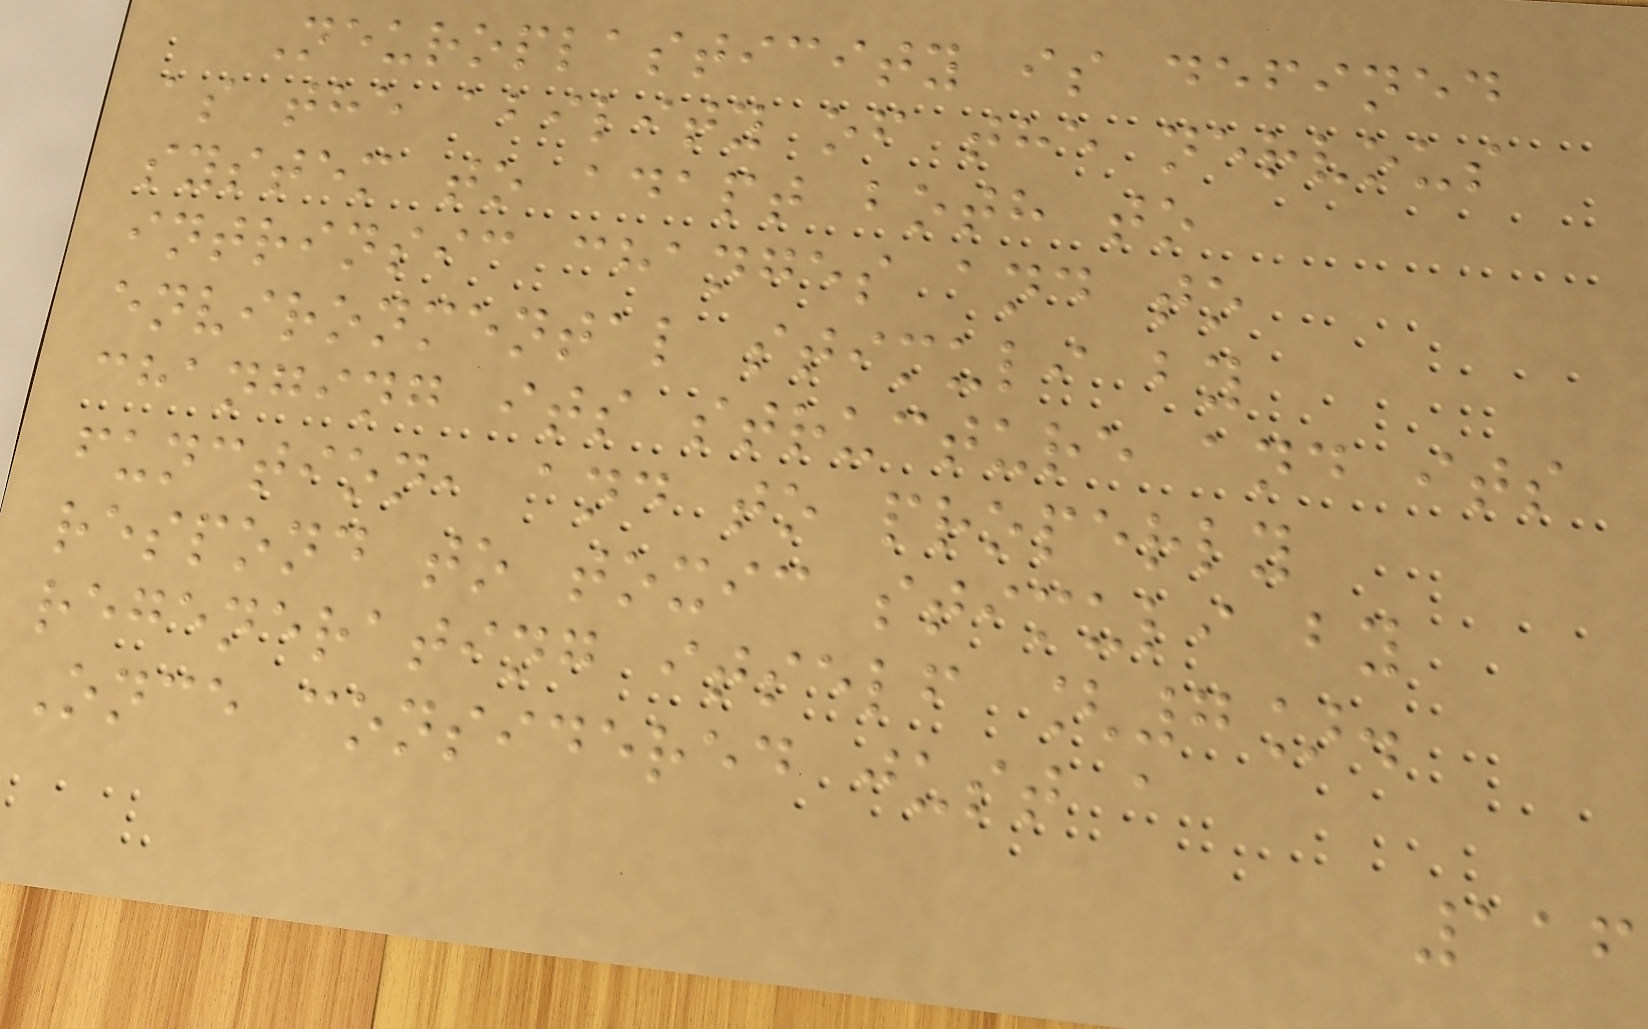Neuroplasticity is defined
as the ability of the nervous
system to adapt both to
intrinsic changes and to
environmental stimuli by
changing its structure and its
function, and to properly
respond to toxic stimuli by
regenerating itself [7].
Once considered just a
116
